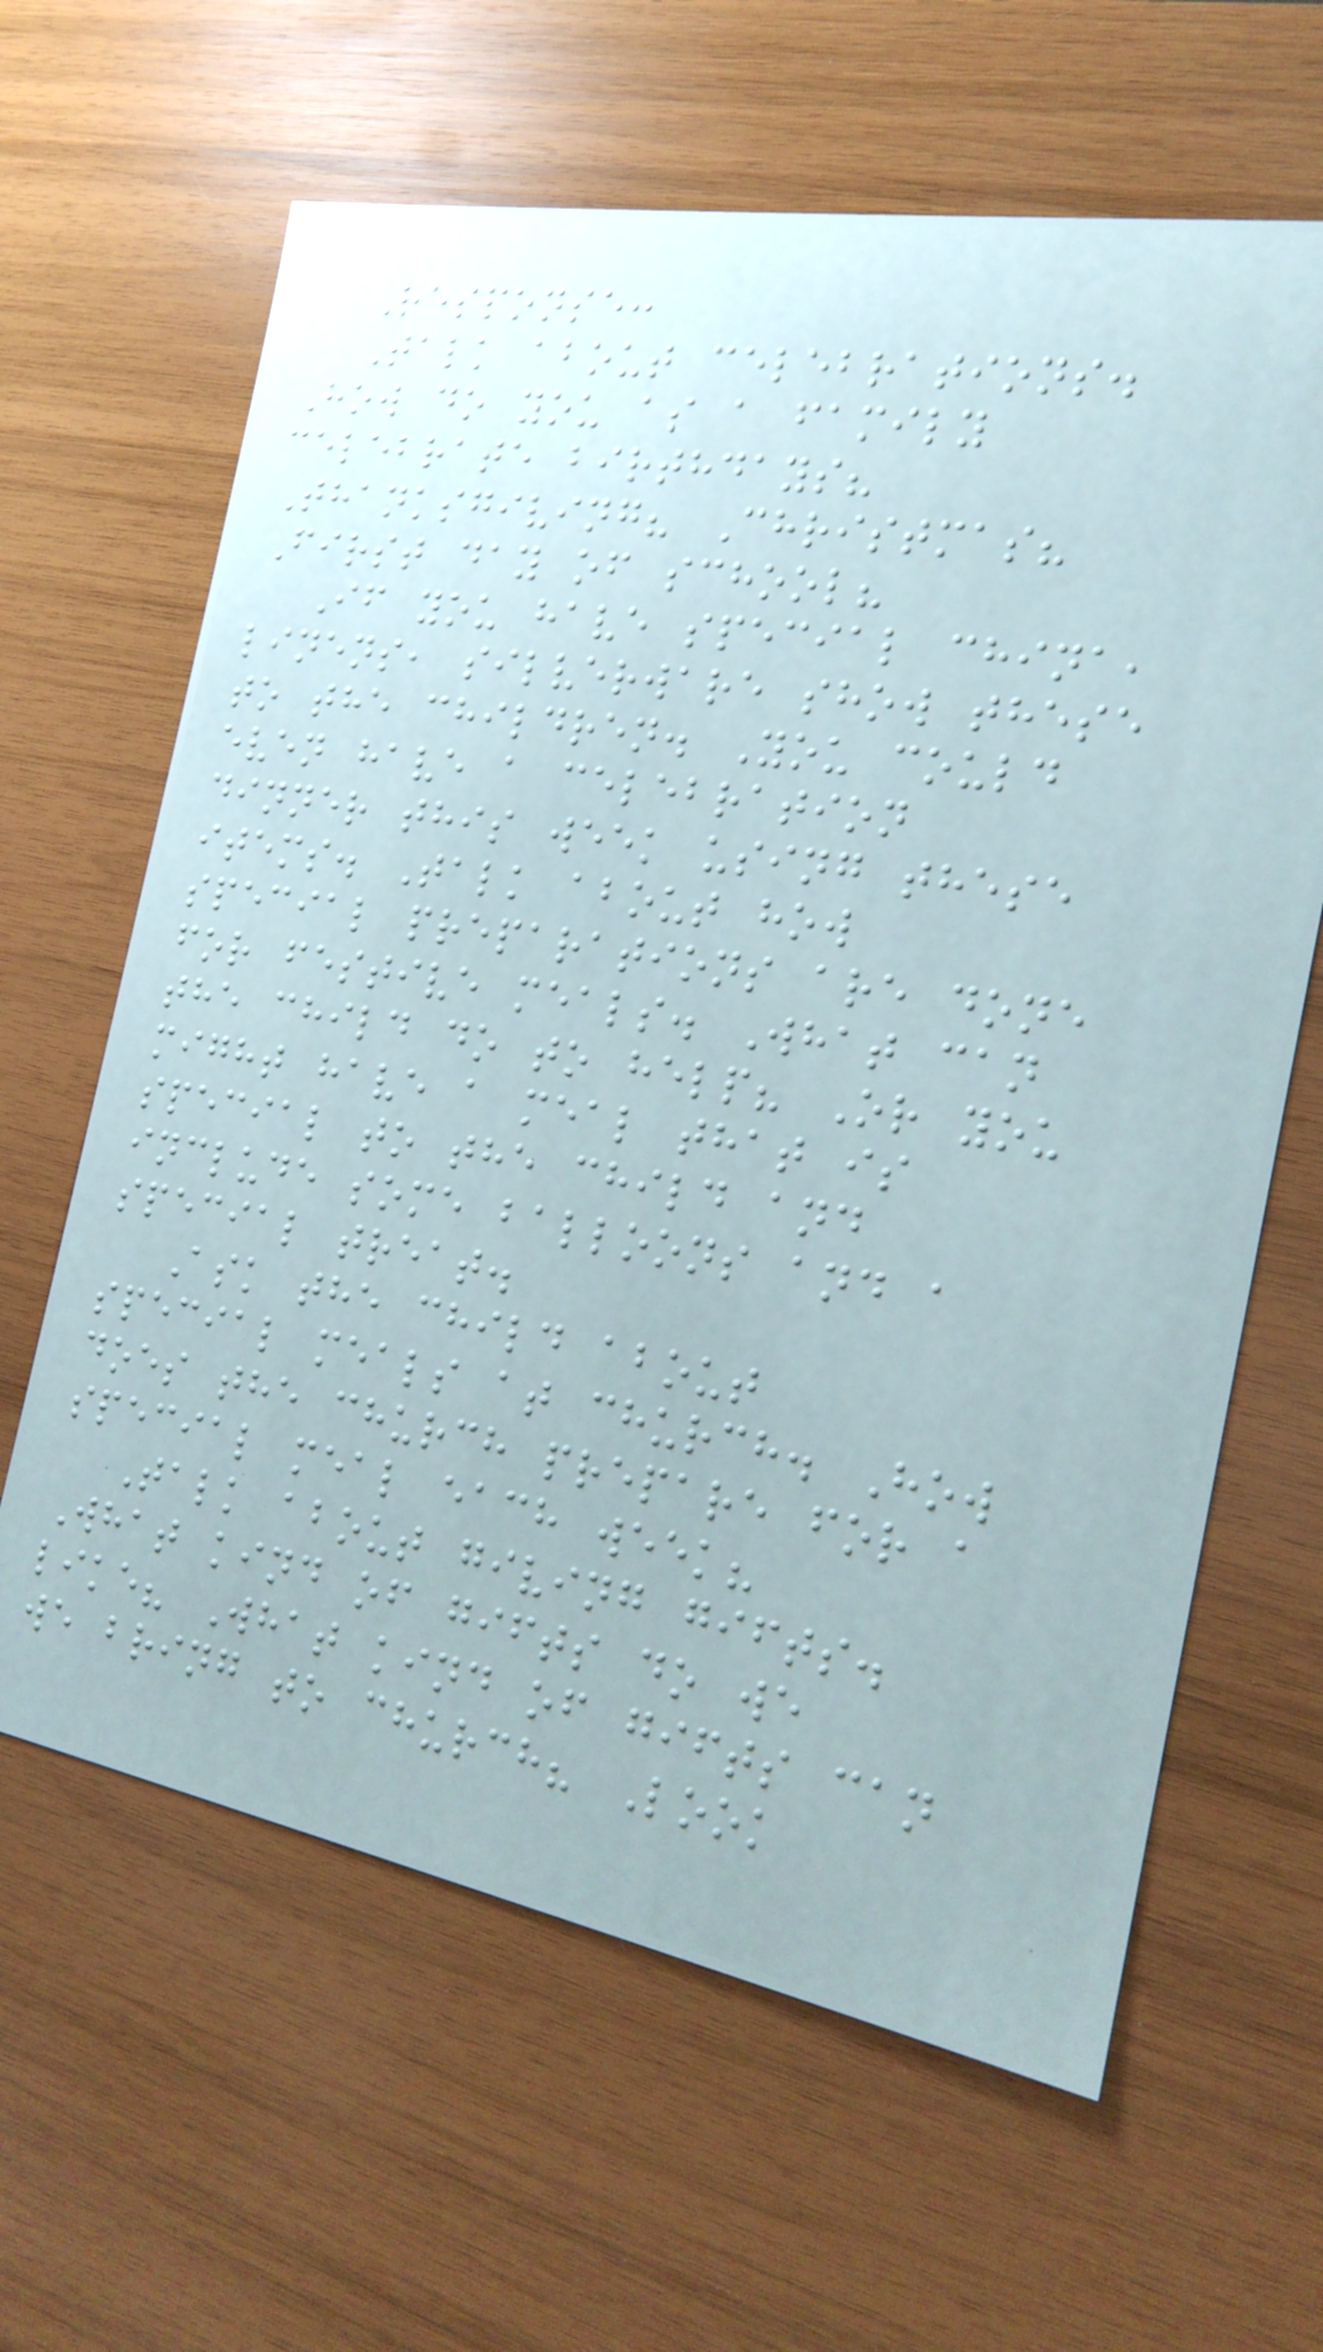Response:
Talk about celebrations.
How do you as a family
celebrate birthdays?
Thanksgiving? Christmas?
First day of school?
If you have special china,
linens, silverware show these
to the children. You could
even have a celebration
dinner this week using these
items. Talk about how
special preparations are done
for festive meals. What can
the child do to help? Or you
might have a meal that is
special to the child and
include some balloons and a
special treat.
Ask the child about
special meals at church. How
does the church prepare for a
special meal each week?
Talk about giving gifts.
What kind of gifts do we
like? What kind of gifts can
we bring to church? Look
